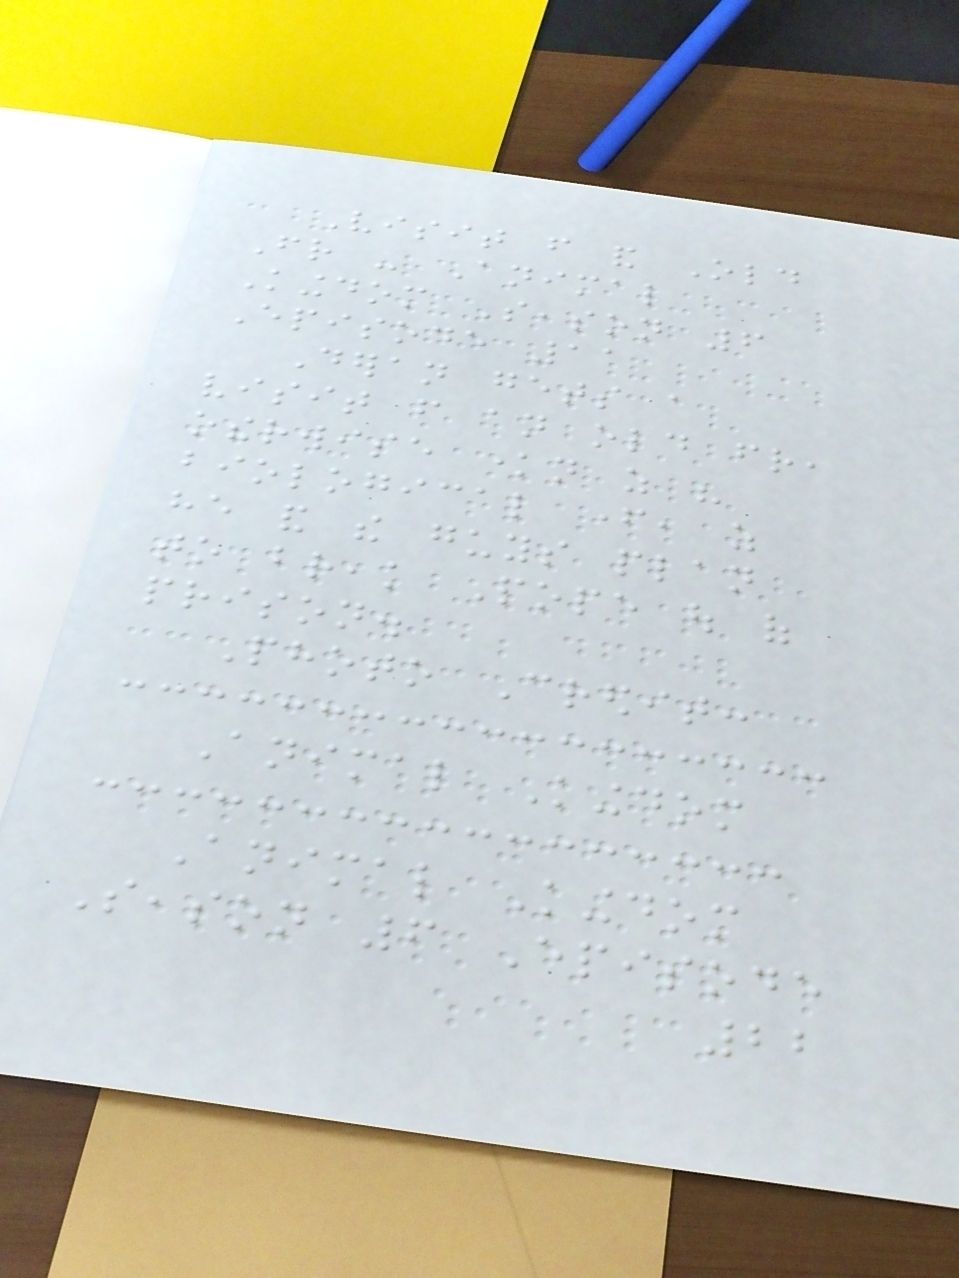Visit from and Old
Friend - Animal
Kingdom Season 6
Episode 11
Deran gets a
visit from an old friend,
otherwise known as his
biological father, as
he and the guys plan
to break Pope out of
prison.
Photo Credit:
Animal Kingdom
Animal Kingdom
Season 6 Episode
22
